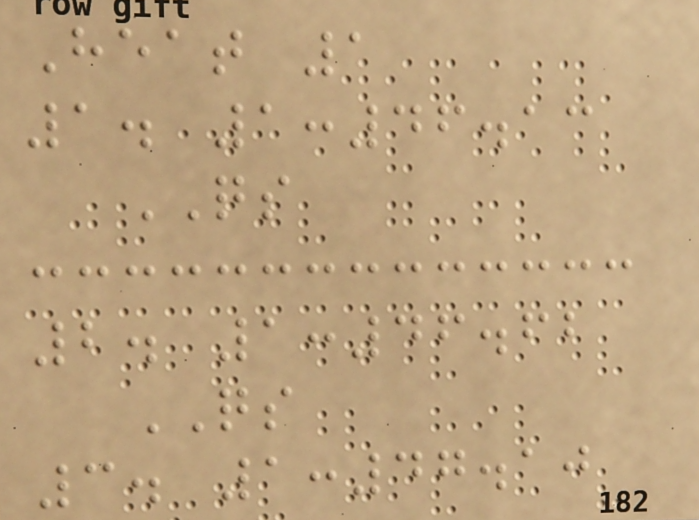Heat 1
1. 1:46.13
QS
2. 1:46.62
QS
3. 1:47.10
